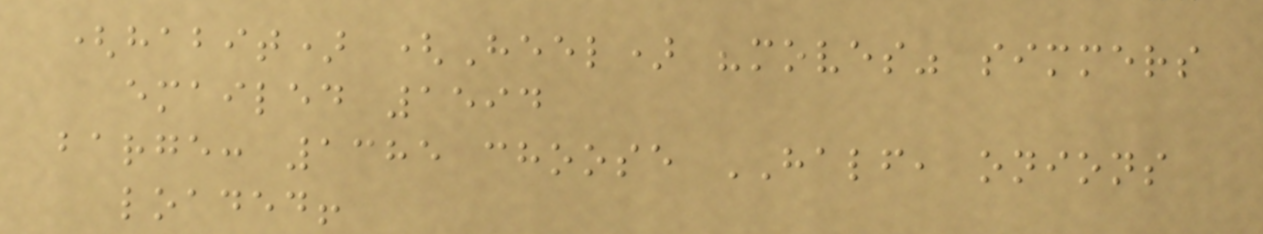(habit) (Heel) "moves" simmers
emailed 1594
barge: 1385 choose HALF, onions
loaded!
